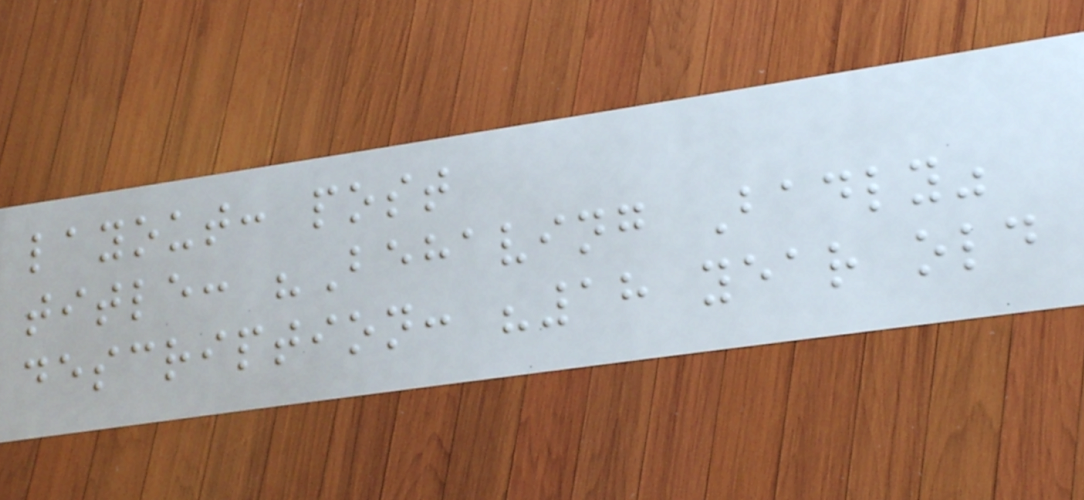layout: post
title: "Behaving Badly"
description: "18 year old
